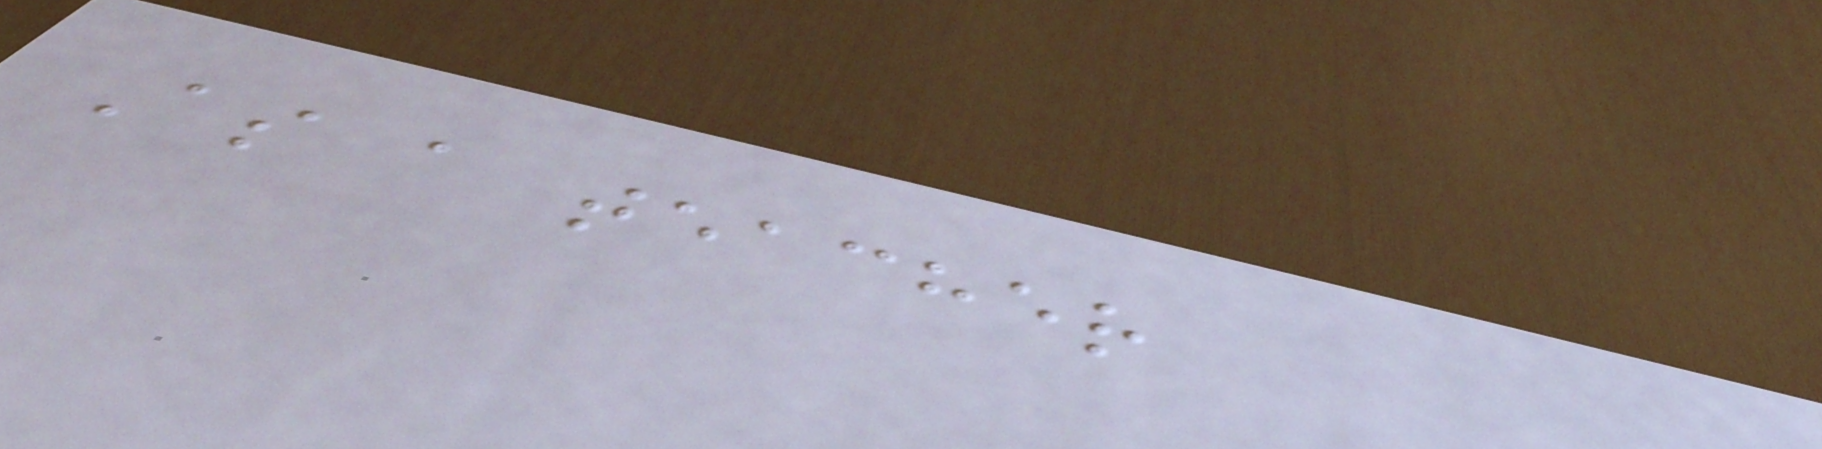As a teacher
